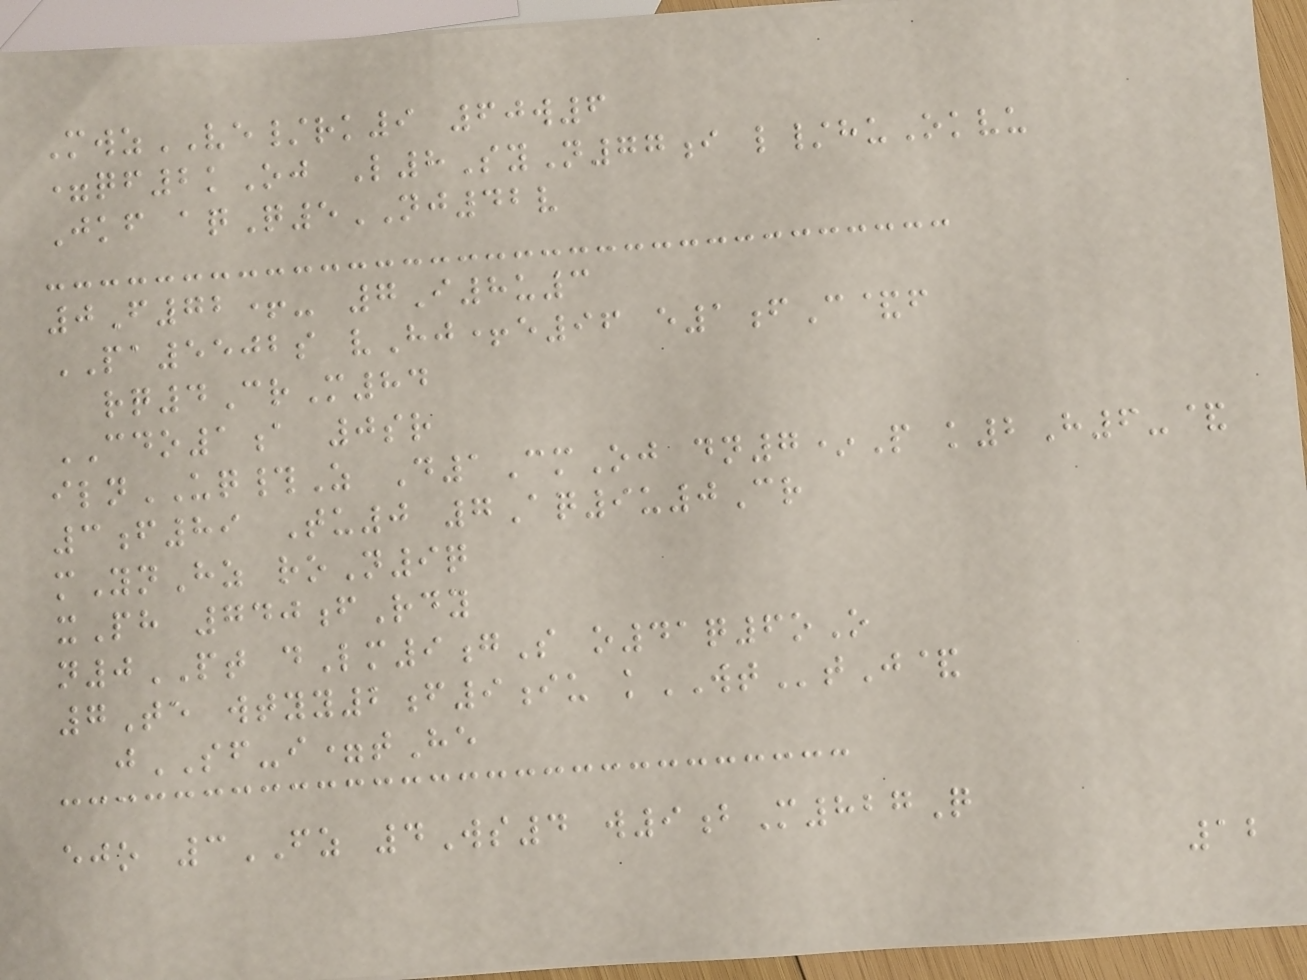MwzVE/rk9 60w6
=qf2kOj L8SyN77i l/huOkvu
Jkf aqQ5NJ42v
0F72+- 7I8u3
PA5502s vHj+e96 e1fC&f
rq4CrM84
CDO1a 0sr
ilnUQ#Z D1CmOj dn7*P k2H6-&
3f89 Tu0 7Aq9u0Cr
mYnHz roN9q
xPh 740fRdy
n0PT dLm9gS o41q6oO
7Te wtyy2f9iu kWTtJ&
jSF-i=tHe
ejo 3FZ 4Ws4 w9bM827Q
12
